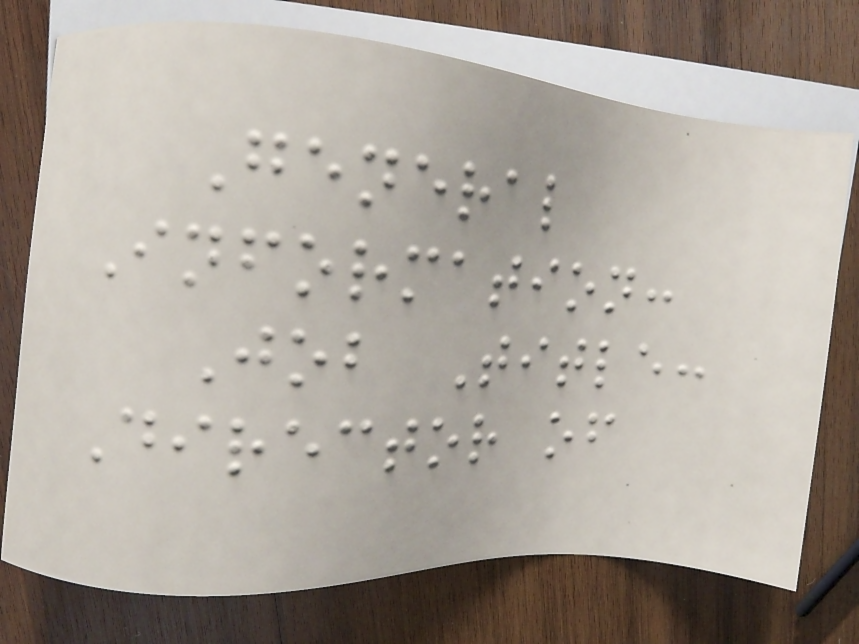General
Information:
Job Title:
Director of
